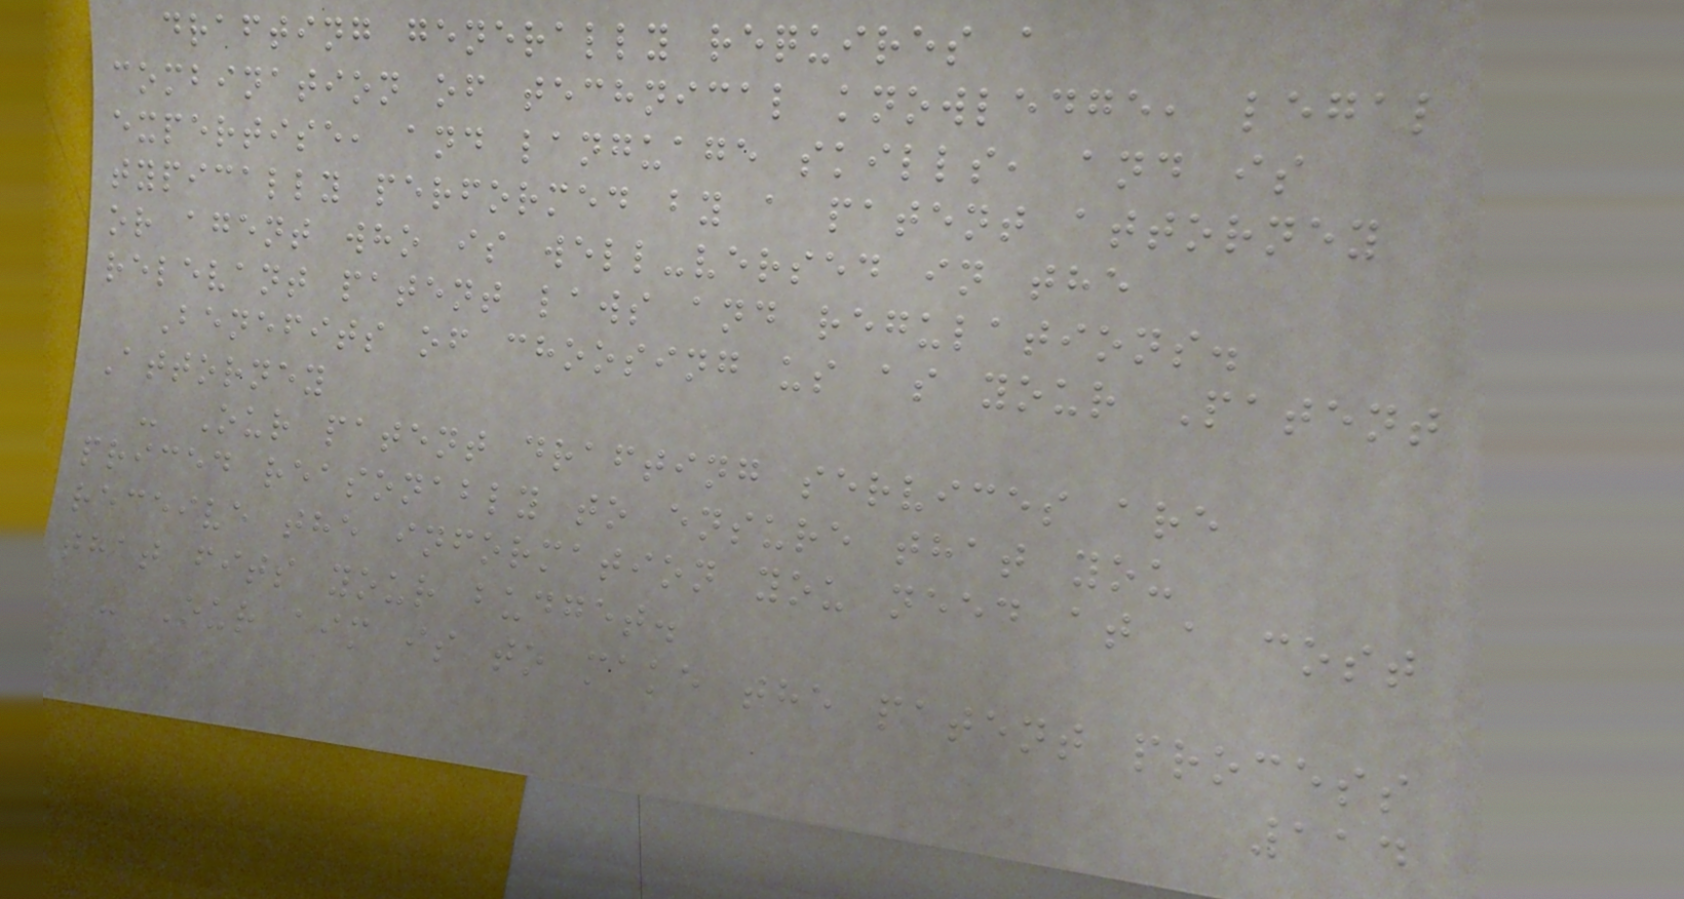drafting generally requires a
combination of technical knowledge, legal
expertise, and language skills, and is
typically performed by a patent attorney
or agent who is well-versed in the
relevant patent laws and regulations.
Benefits of choosing us as your Patent
Attorney
- Our patent drafting services are
priced reasonably to ensure that you
receive the information you need at a cost
that fits your budget.
- Our aim is to make the patent process
114
